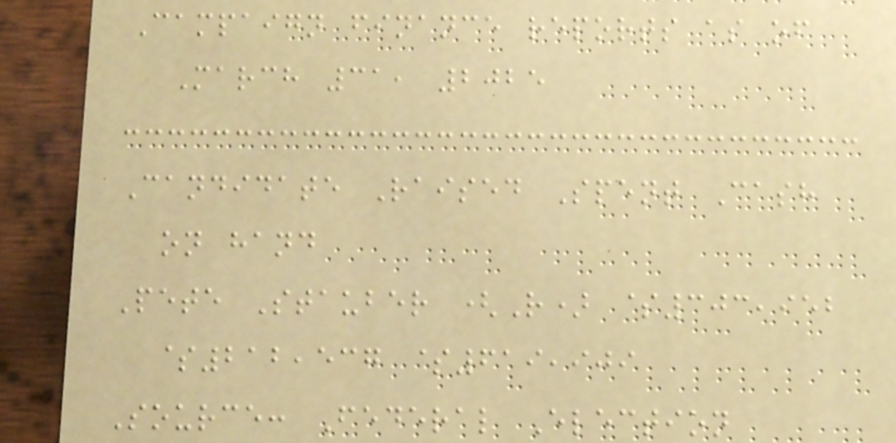Campaign finance reports as of
March 31, 2025
Candidate Raised Spent Cash
on hand
Pete Stauber (R) $303,952
$212,537 $619,909
Source: Federal Election
